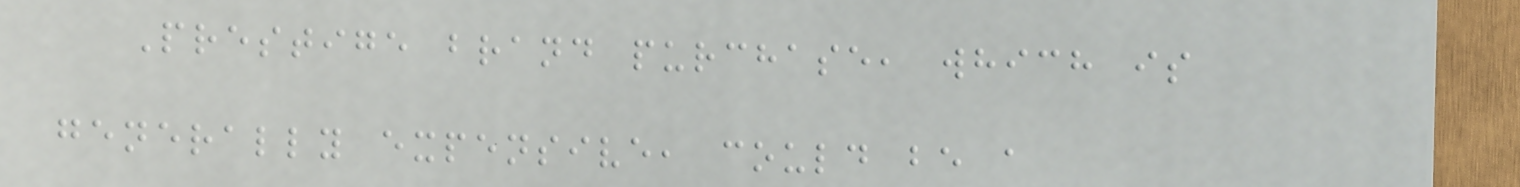Prestige brand purchase, which is
generally expensive, could be a
